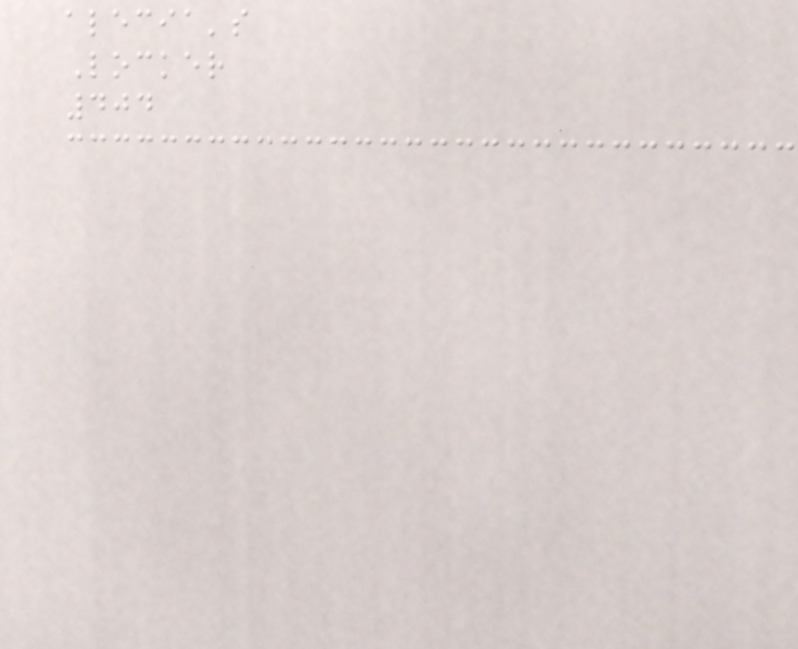alecia's
Locker
404
